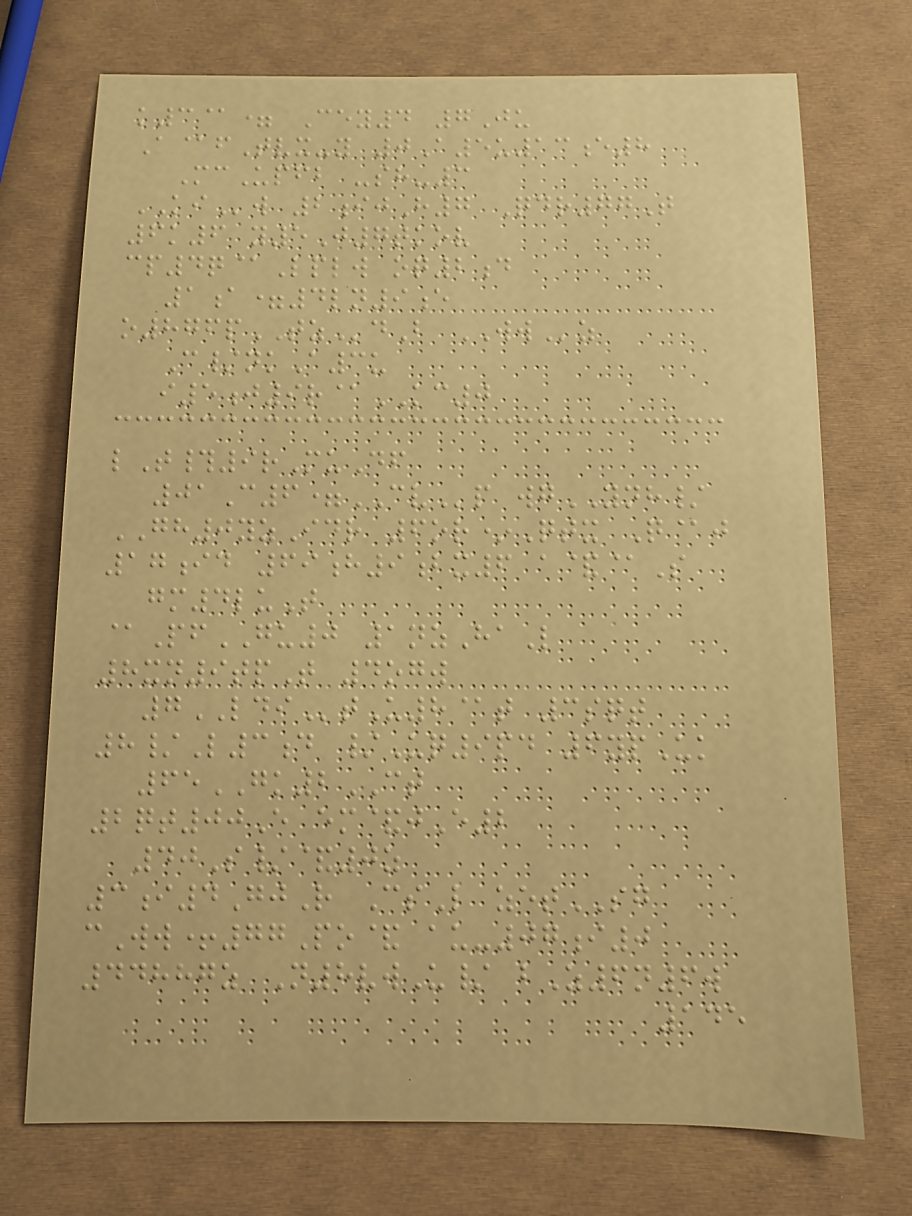k3@= Cey4 7Ju
A@fTvx-y 0A5u13e8
McUpfb -sh-3
KIw 2ijH7 Qdr77T
6k6 y5J7tkov
cp4q@Lplw oq2d
1a=4ln9e
o876pTZdB WWz
C/nkA3u
i5j9r@KC0
lT#9rMuDf
01C6=CVp wgYNH/
GH0yzIdr 6or*Qtx Q@j
17id 69h9bx6 a&@S
gm4luT
@PfGU0 1nzHaL
8xn9tpT 4ogw
7LDItU8@t 3sqt
8/L3d /Uq9pd 6ypUk
65GK2CT
2qt00E em&jE2
40S/&0z
3i4GjR CsL zetSG
cWw+77Po& au-07i0
44887z N8vwU/ bZ6n6w
145
